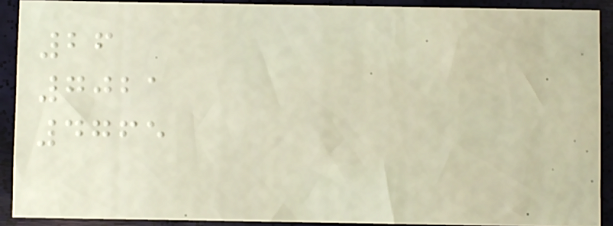26
7021
4765
